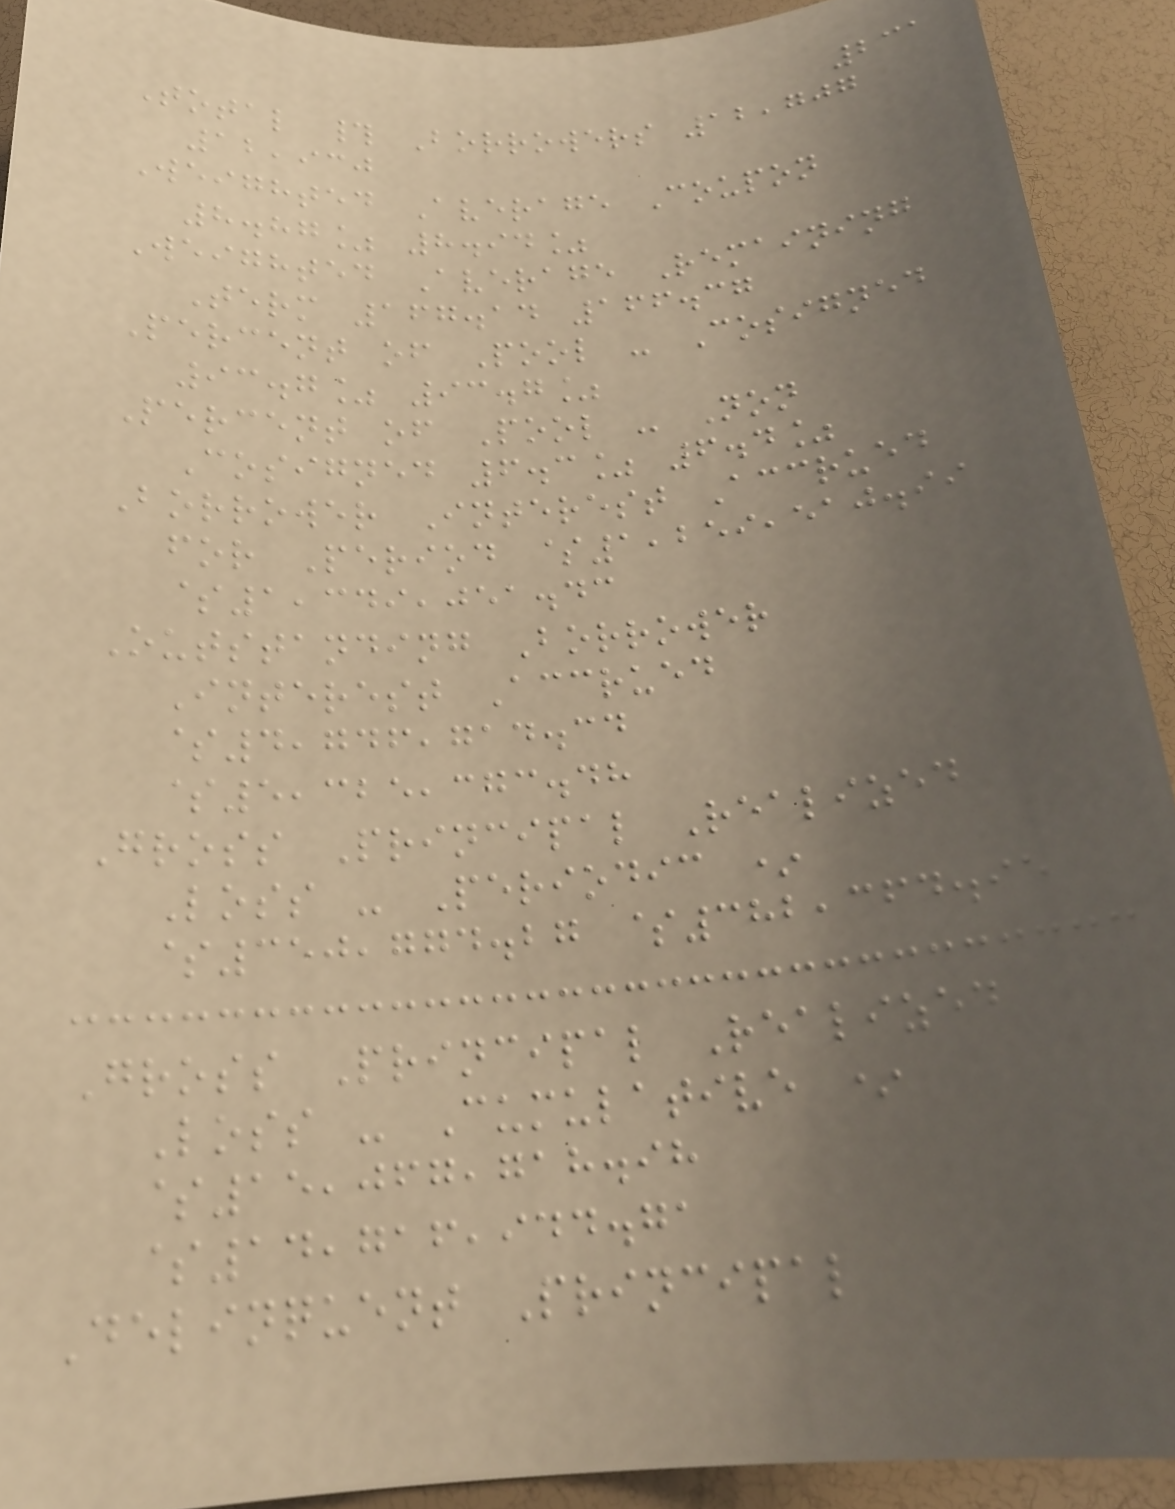231
Total # Borrowers 12,707
12,930
Weighted Average Coupon
8.87% 8.94%
Weighted Average Remaining
Term 167.14 166.37
Percent of Pool - Cosigned
93.7% 93.7%
Percent of Pool - Non
Cosigned 6.3% 6.4%
Borrower Interest Accrued
for Period $1,259,510.99
$1,349,051.43
Outstanding Borrower
Interest Accrued
$4,746,714.34
$5,325,373.48
Gross Principal Realized
Loss - Periodic *
$350,774.27 $382,364.95
Gross Principal Realized
Loss - Cumulative *
$15,067,718.98
$14,716,944.71
Delinquent Principal
